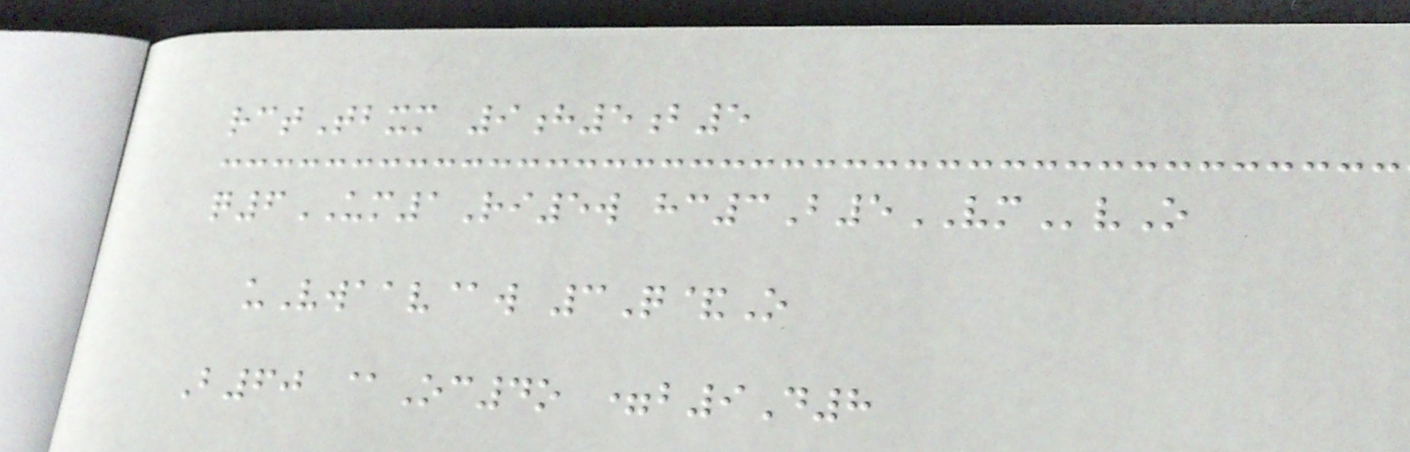rctTbxm 9h5b5
q6UM1Ri5w hc3B5VMvO
uVwaav@w 3Q&O
B60 @Oc4o =b9D8
